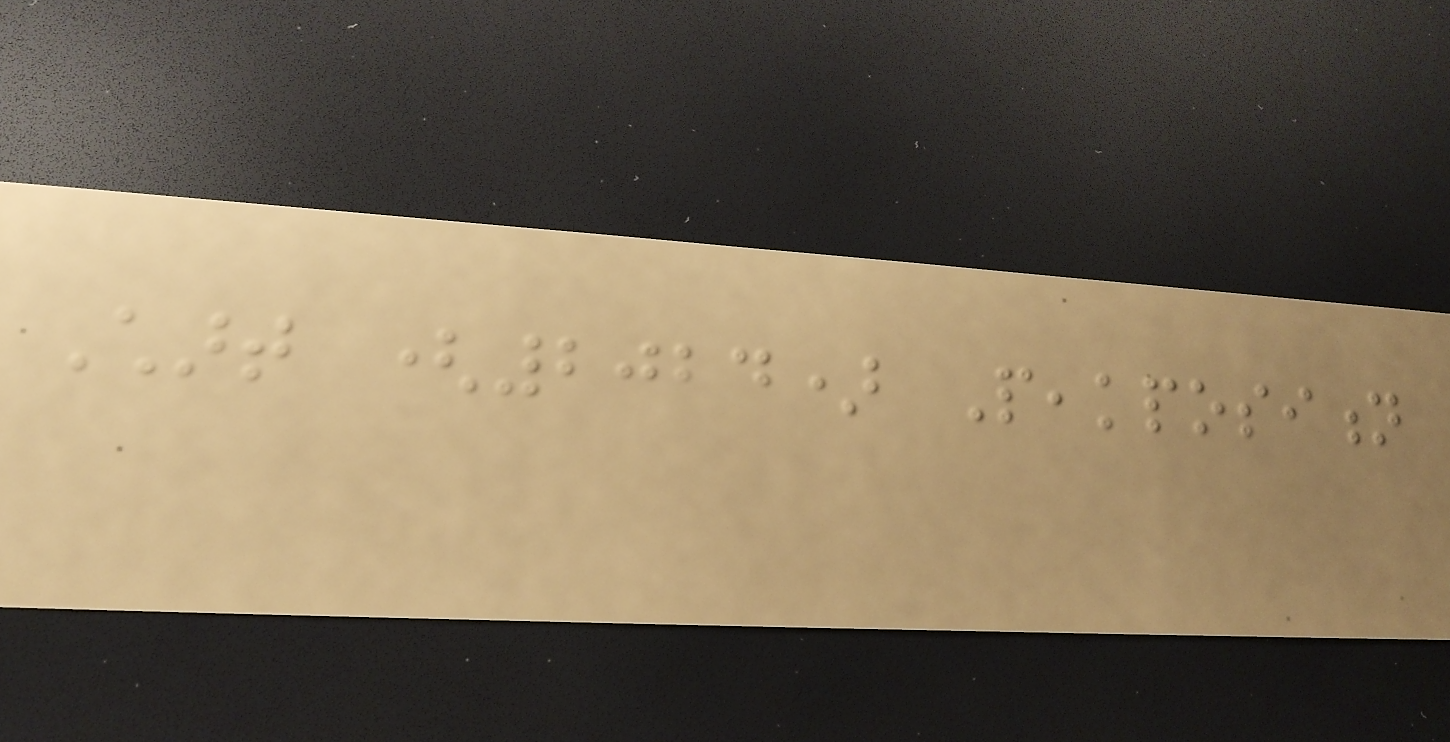Chart (2024) Peakposition
